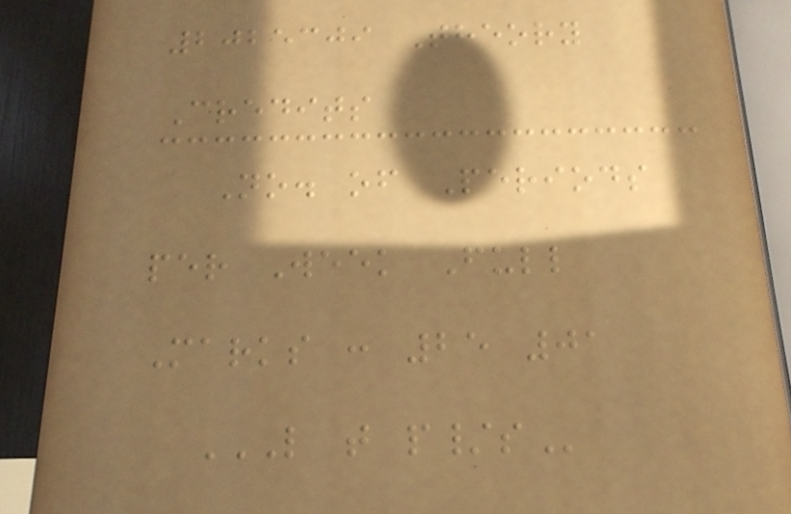2025309 Theory
Credits
No. of Periods
per Week Full
Marks : 25 01
L T P/S
